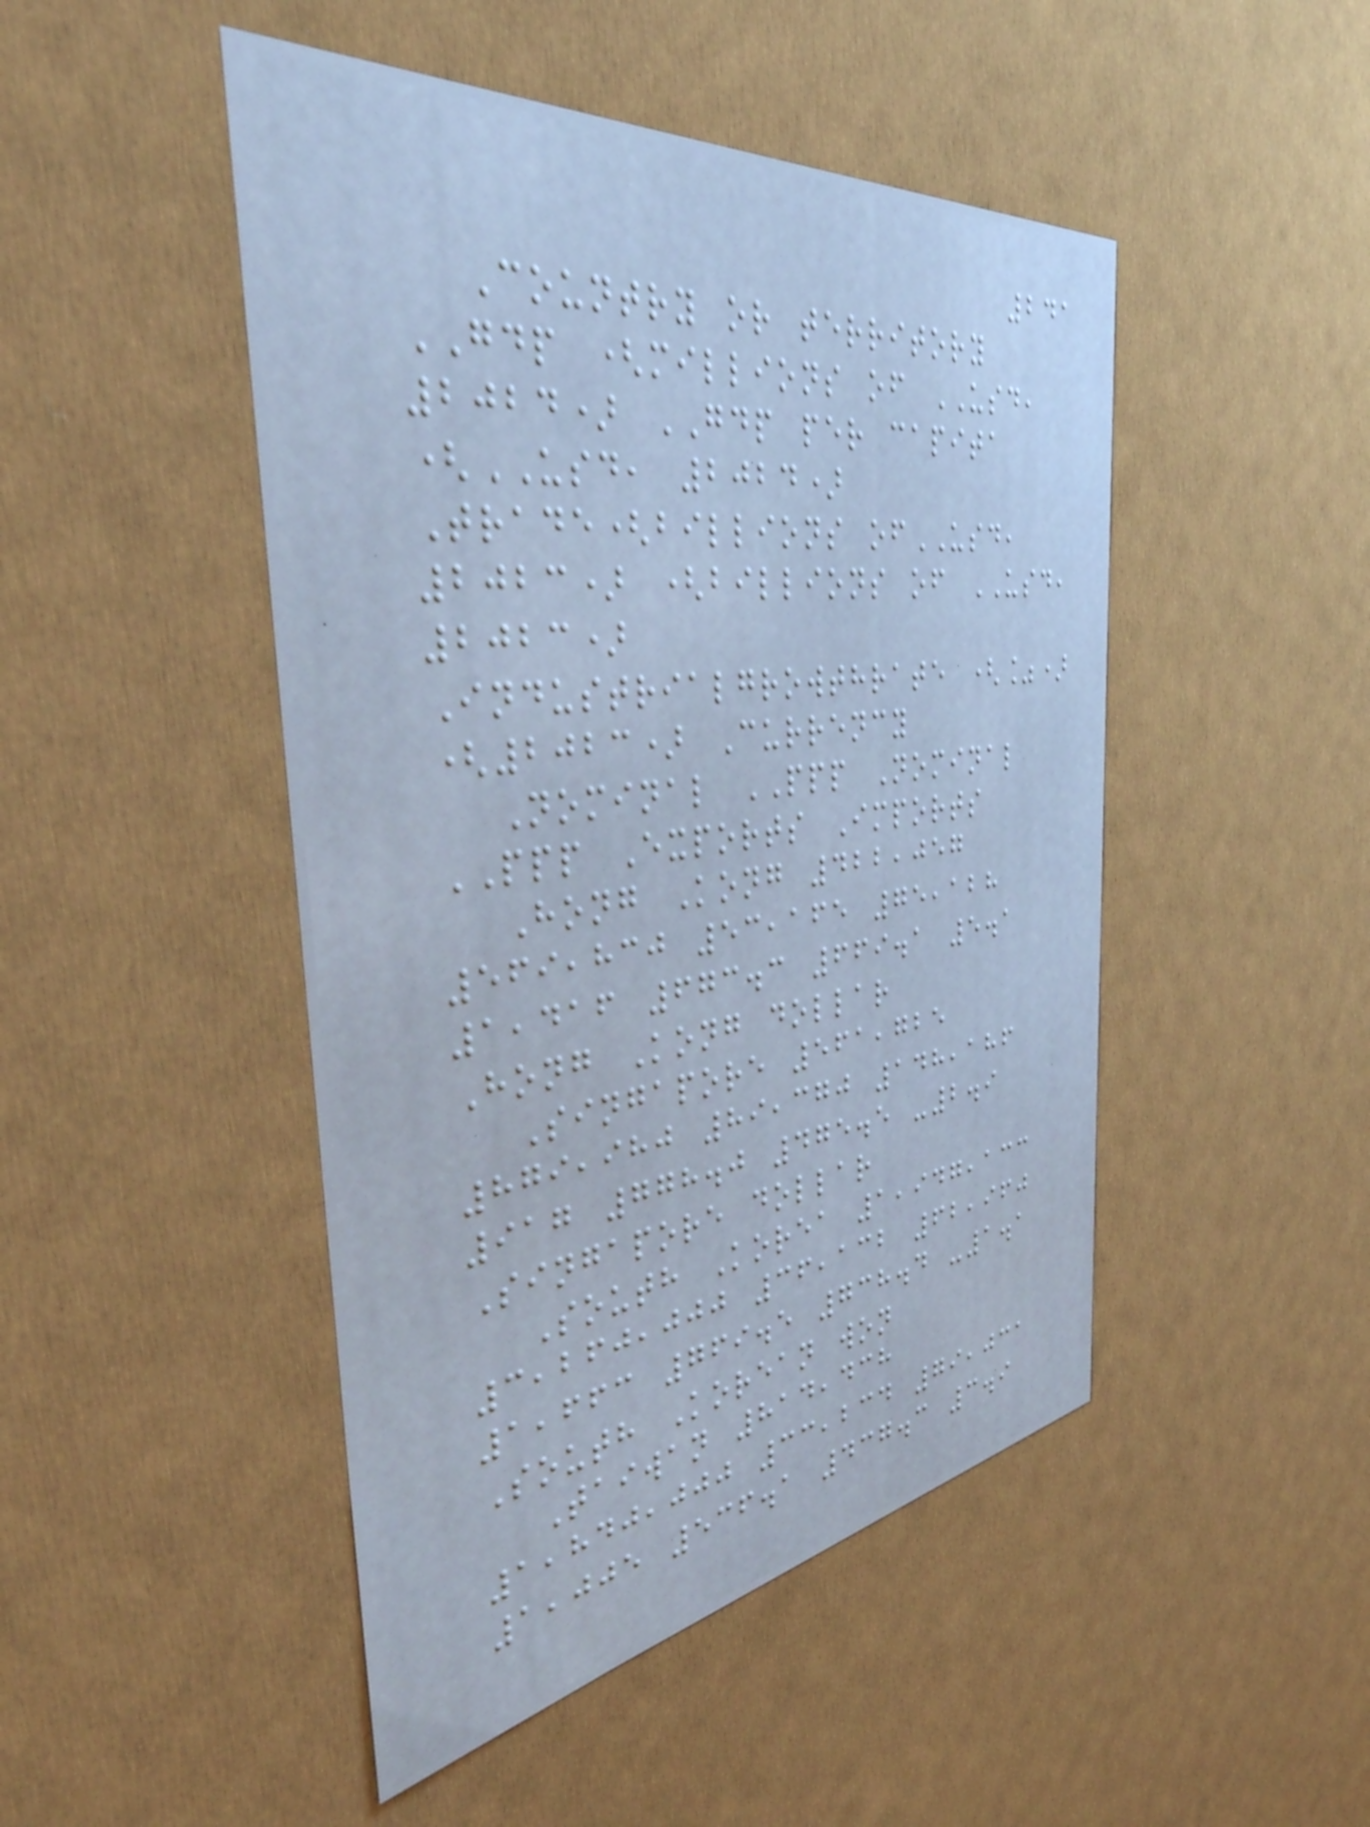241
Country or territory
GDP (millions of USD,
2024) GDP per capita
(USD, 2024)
Trade(billions ofUSD,
2023) (billions of USD,
2023)
Industrialgrowthrate (%)
(2023) Currency
Nominal PPP Nominal
PPP Exports Imports
Hong Kong 422,057
569,830 53,165 75,128
1,416 673.3 669.1 5.1
Hong Kong dollar
Singapore 561,725
879,980 89,370 148,186
917 778.0 475.5 -2.9
Singapore dollar
South Korea 1,947,133
3,260,000 36,132 62,960
1,663 769.5 738.4 -1.1
South Korean won
Taiwan 814,438
1,840,000 33,234 79,031
1,005 536.1 437.3 3.9
